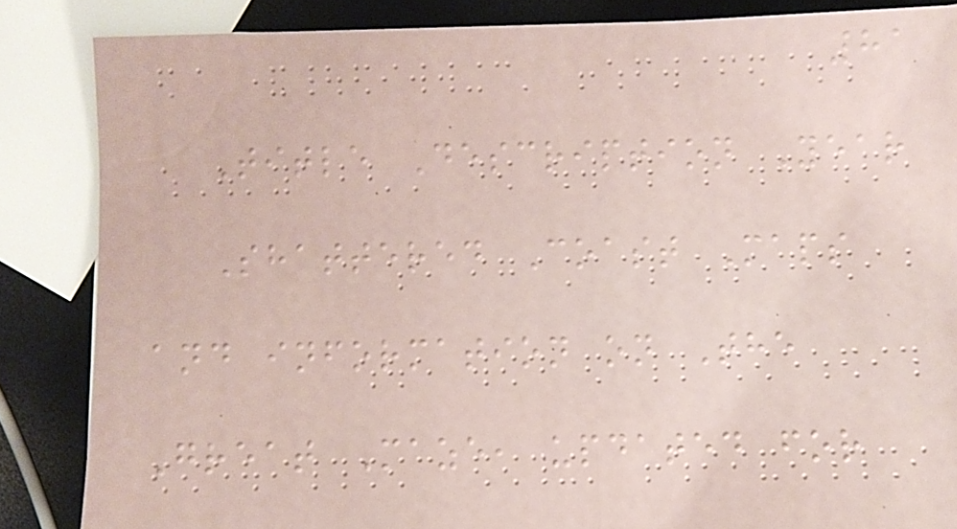81
Title Description Year
Shattered Coast Maps
and information on The
Great Maze, updated for
